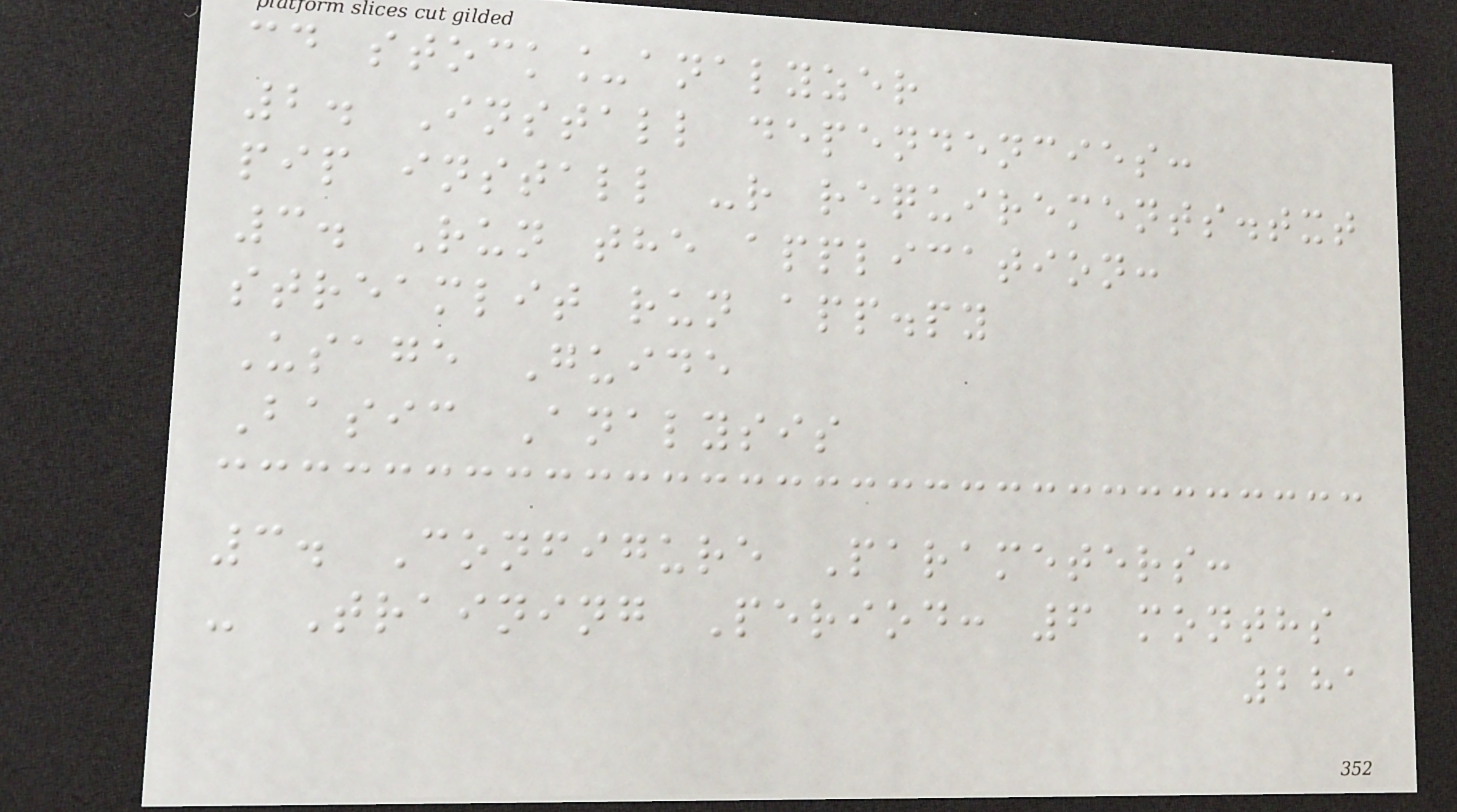cd stock_analyzer
2. Install dependencies:
pip install -r requirements.txt
3. Run the application:
streamlit run app.py
Usage Guide
Basic Analysis
3. Configure Parameters:
- Training Period: 6 months
281
